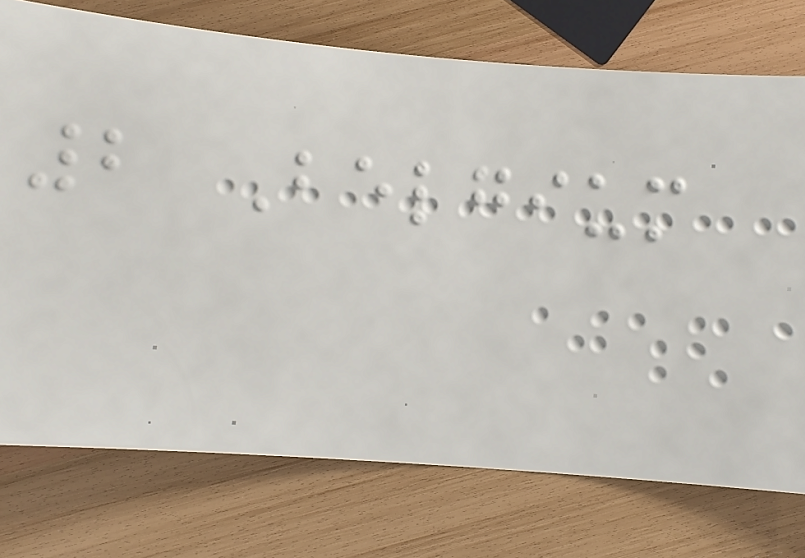2 Belgium
